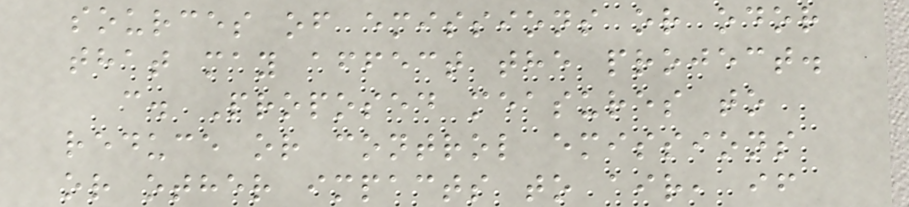sources of emissions or odor
that may affect the project.
c. Proposed measures to
reduce or control emissions
or other impacts to air, if
